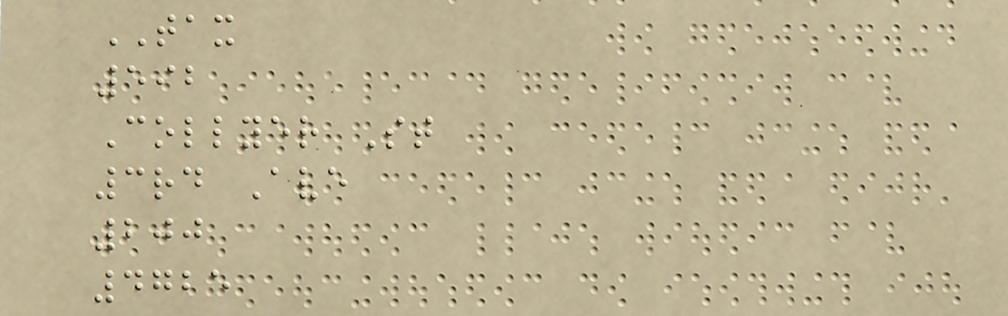TAX
592
Collyer St
3rd Ave
200
4725
